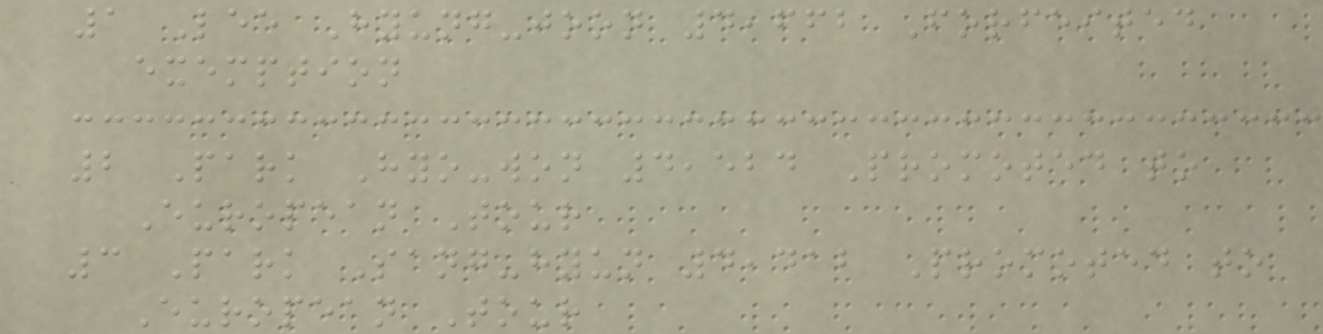1 Lee Hyung-joon 4,662 Forfeited
exemption
2 Park Hyo-won 4,524 Promoted to
European Tour
3 Park Sang-hyun 4,412 Promoted to
European Tour
